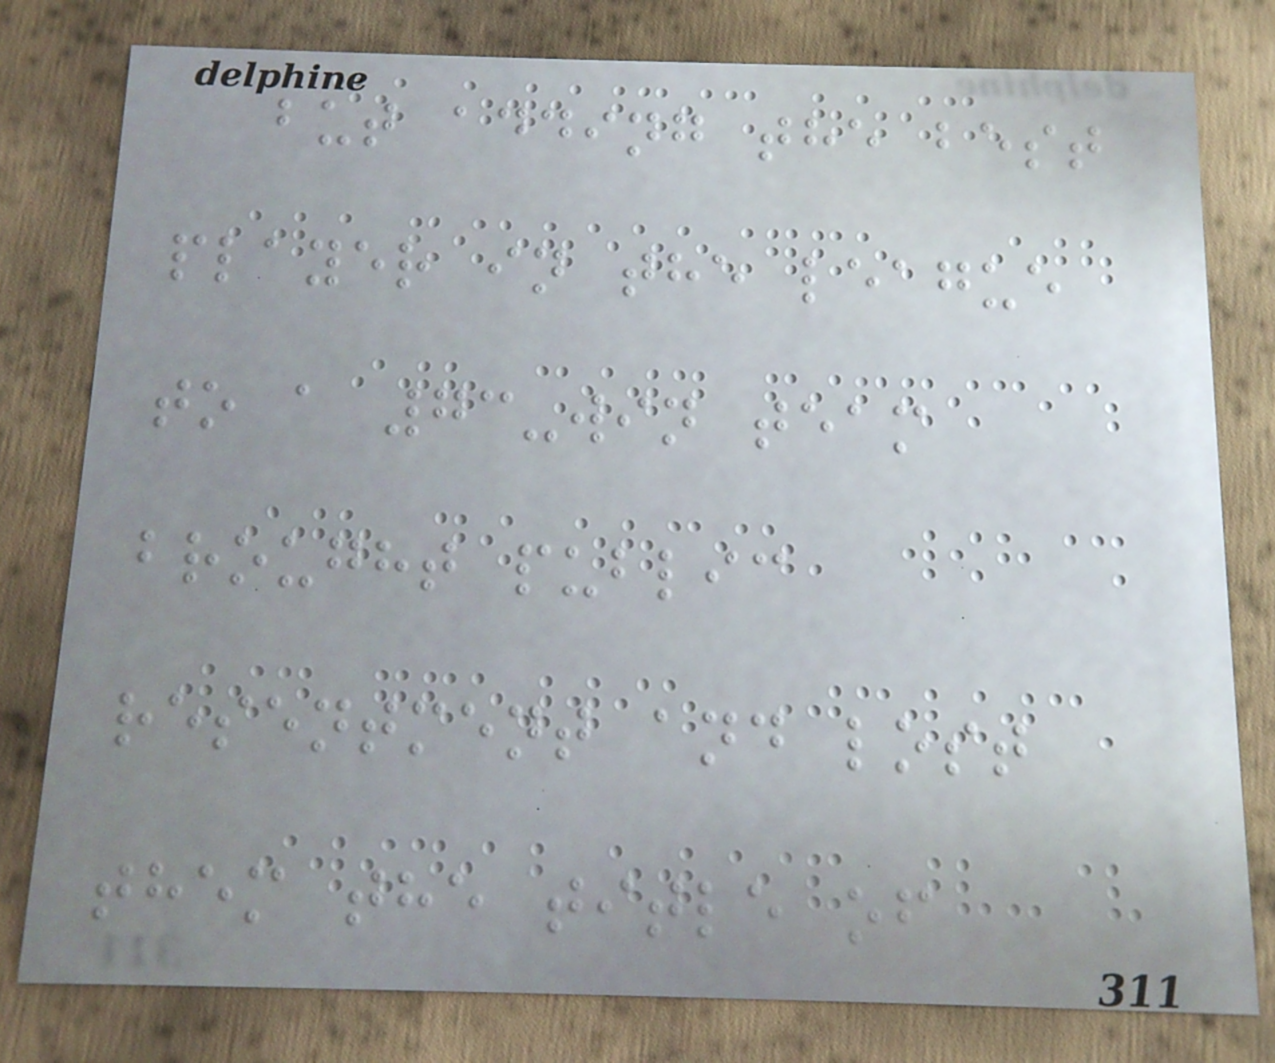but adding the best
player in the league
to a 73-win team
brought public
resentment and lost
them the title of
